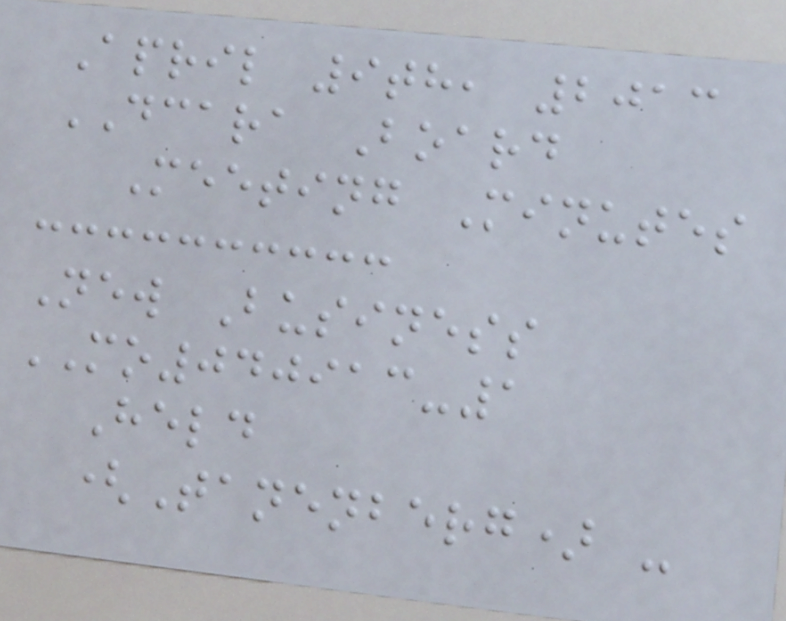April 9th, 2013
DCARA Board
Meeting Minutes
New Business
MO040913-1
Held
(Tanenberg) -
